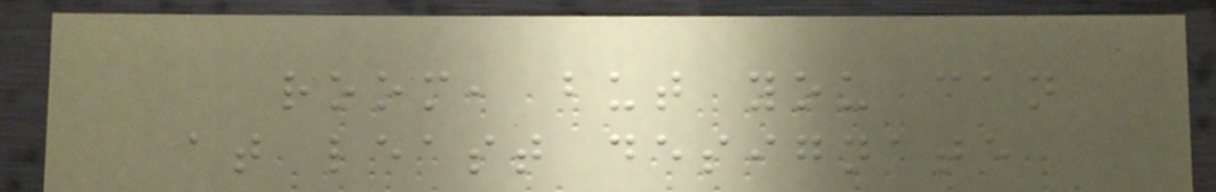room, but you can
at least designate
